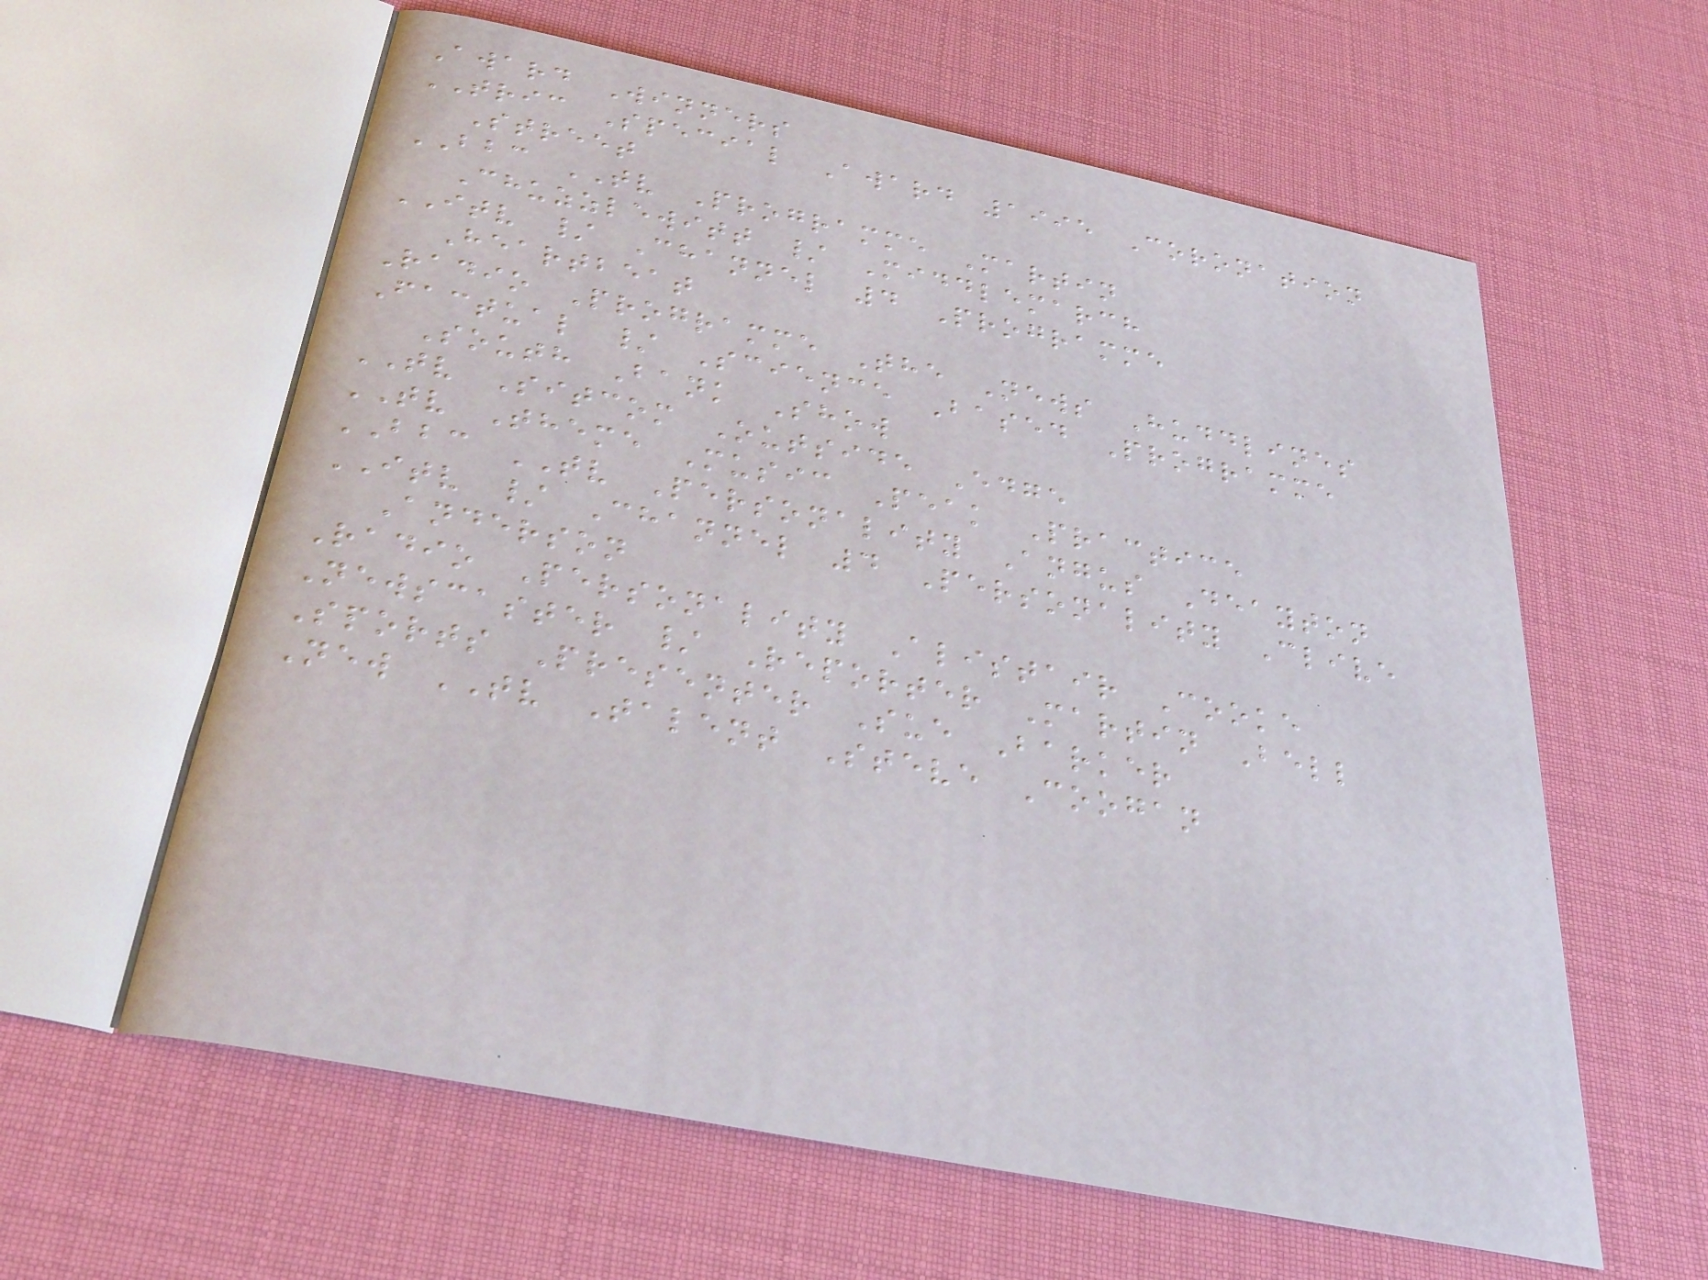Award Winners
TRIC Special Award 1995 Coronation
Street
BBC TV Programme Martin
Chuzzlewitt / Middlemarch
ITV / Channel 4 Programme
Heartbeat
Radio Programme The News Huddlines
Factual / Science Based Programme
South Bank Show
TV Sitcom Outside Edge
TV Theme Music Peak Practice
BBC TV Personality Angus Deayton
ITV / Channel 4 Personality Clive
Anderson
Radio Personality Alistair Cooke
Newscaster / Reporter Martin Bell
Sports Presenter Sue Barker
New TV Talent Steve Coogan
